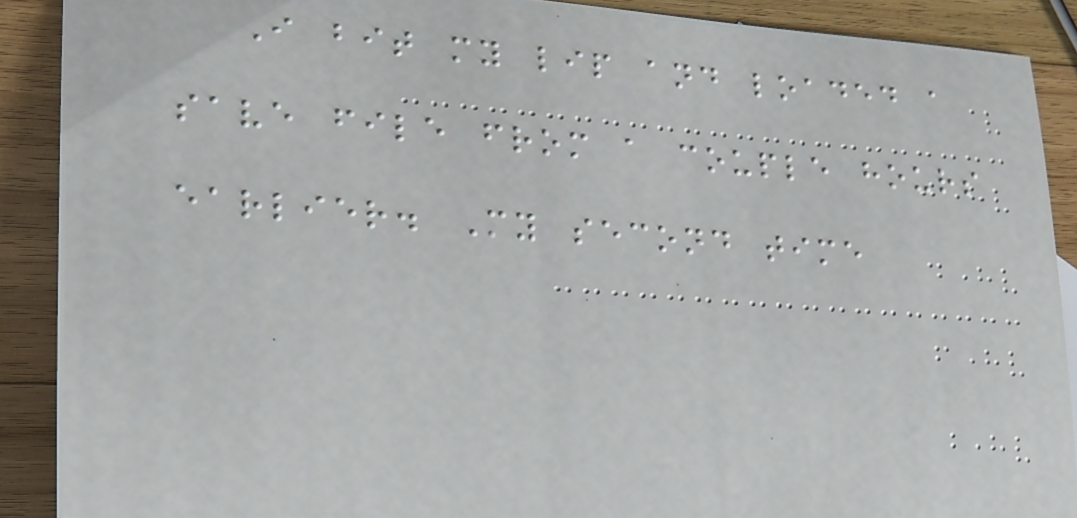I bit my lip and loaded a
save file from a couple hours
earlier. My second time
